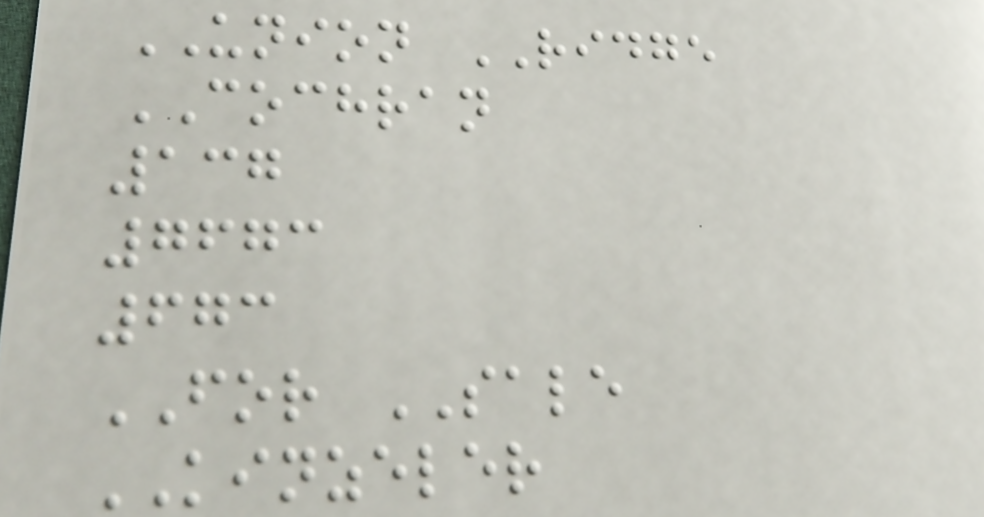UNION RIDGE
COCHRAN
137
7673
673
FOR SALE
KINZELER
